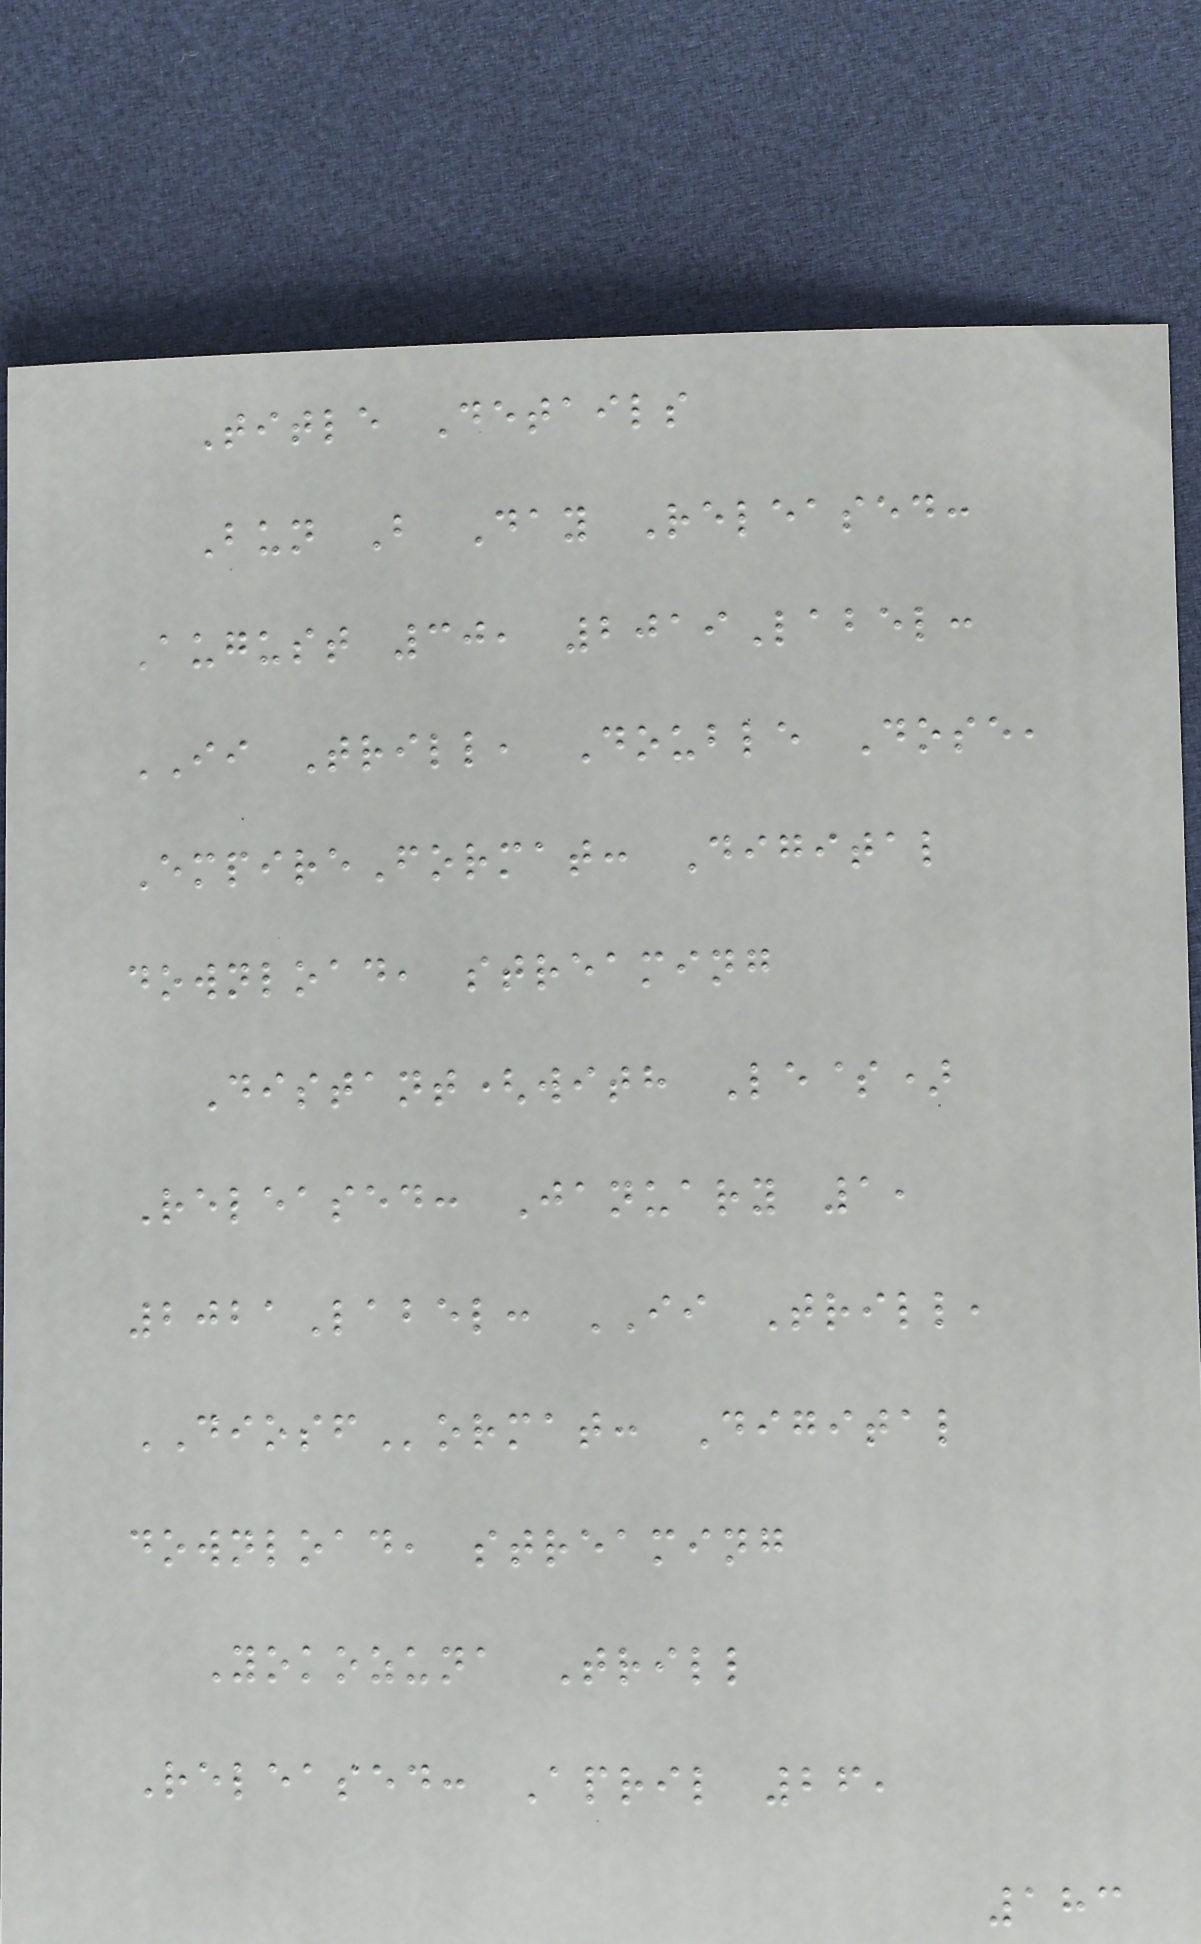Title Details
Bun B Day Released:
August 30, 2019Label:
II Trill, Double Dose,
EmpireFormat: Digital
download, streaming
Distant(with Le$)
Released: January 1,
2021Label: II Trill,
DIOSFormat: Digital
download, streaming
Yokozuna Trill
Released: April 26,
183
